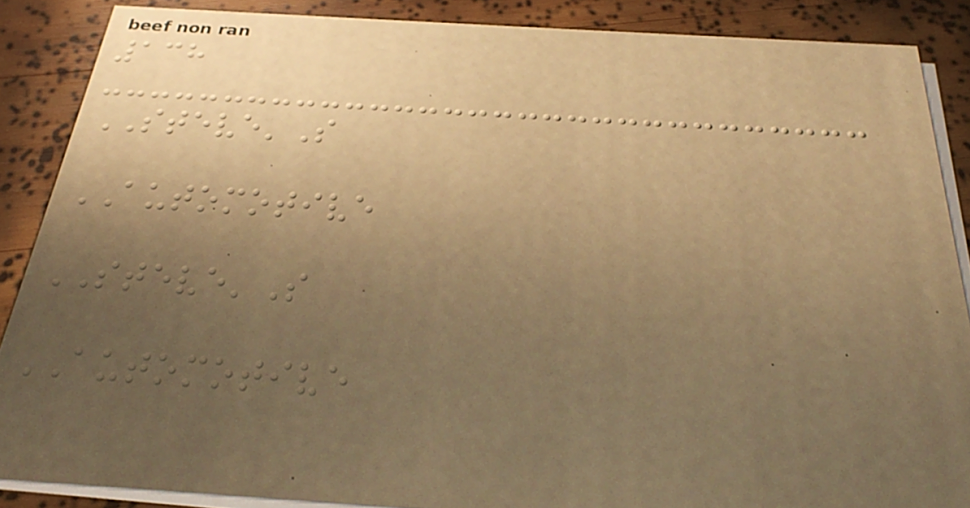138
STEVE'S
AUTOMOTIVE
STEVE'S
AUTOMOTIVE
